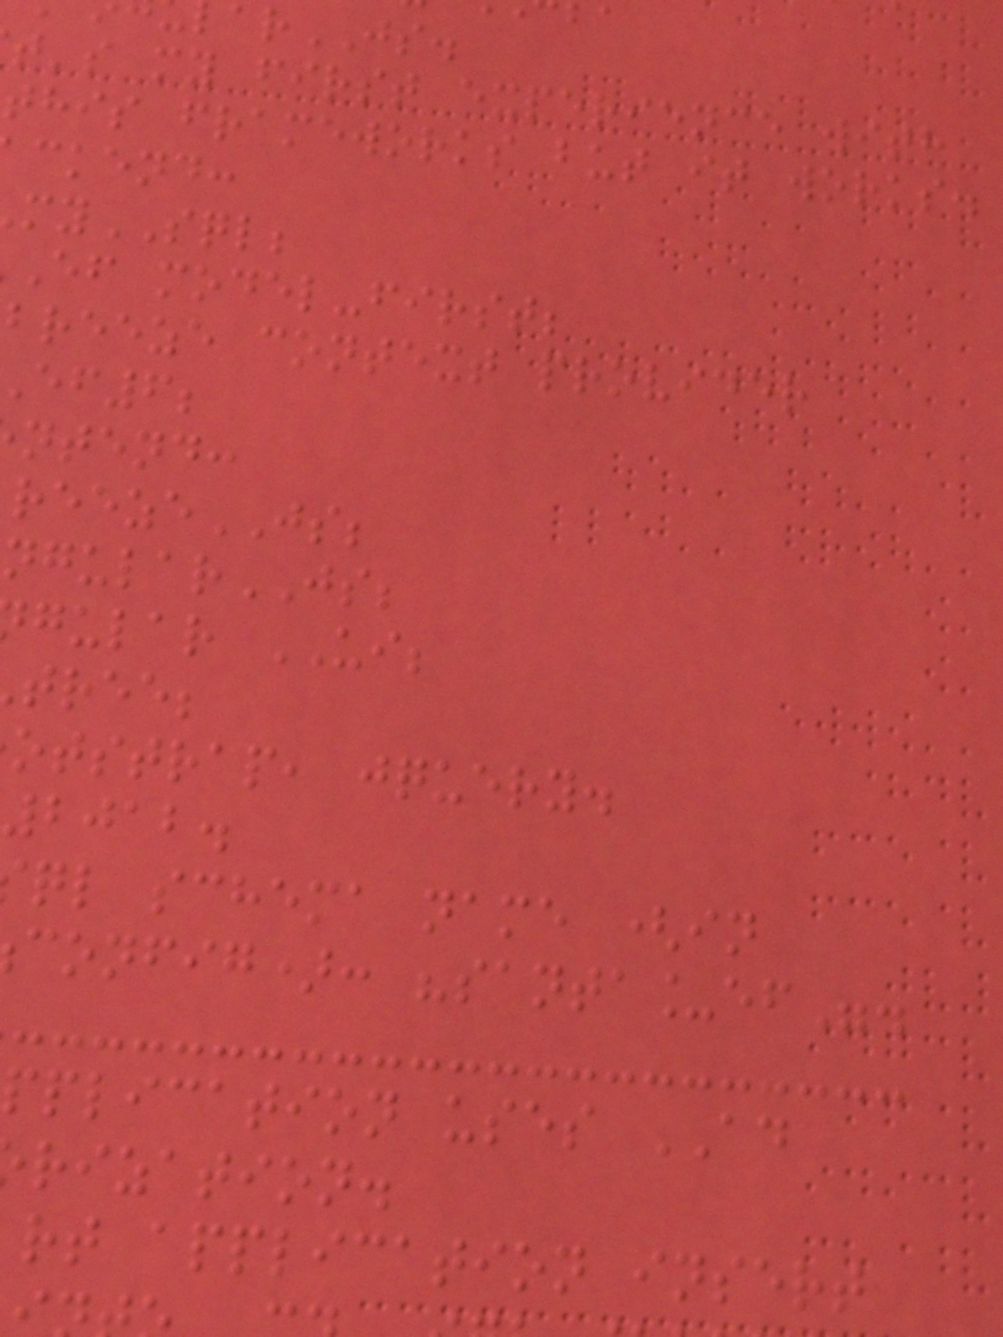arJS.
t's my first experience with
this frameworks but it works.
ckend:
ySQL;
ef model-first;
breeze context provider
ef6;
ntend:
reezeJS;
ngularJS;
gular UI;
tree;
otstrap, jquery.
2012.
ql schema name (in
config): "santa_ef".
pplication uses AD
rization.
rt application insert
